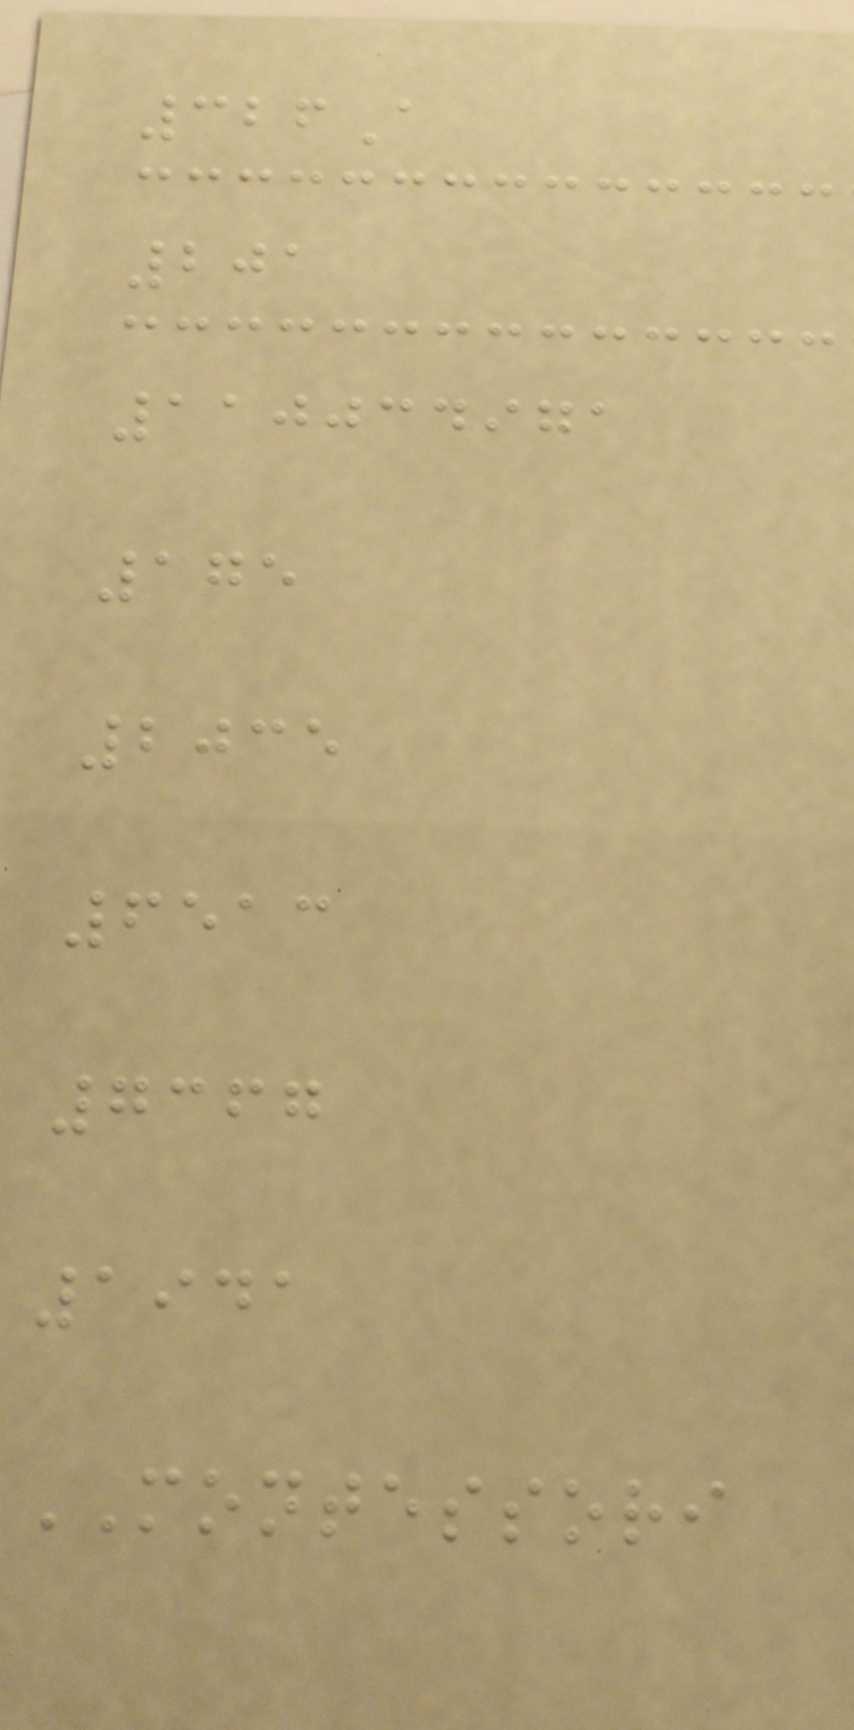326A
201
110034971
175
2035
6513
7367
1941
MONTESSORI
